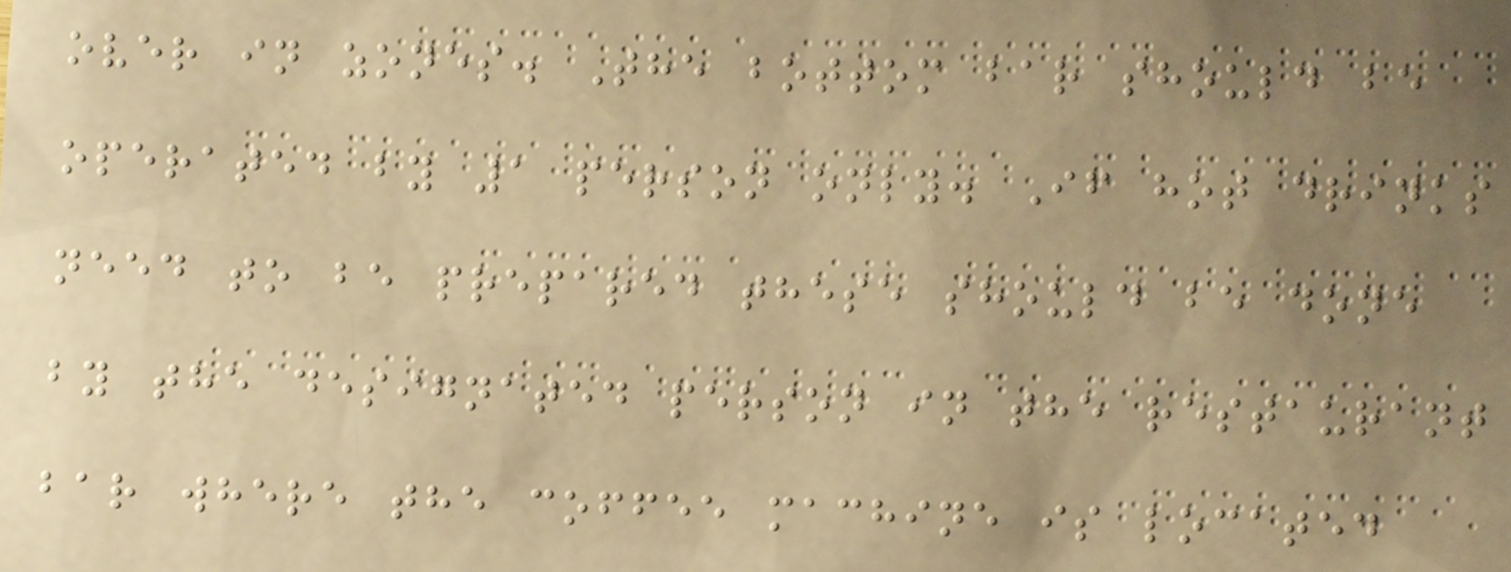over in zones. The bottom bar should be
operated by 1 person only. If hot drinks
need to be prepared these should be done
by the designated person in the restaurant
bar where the coffee machine is located
